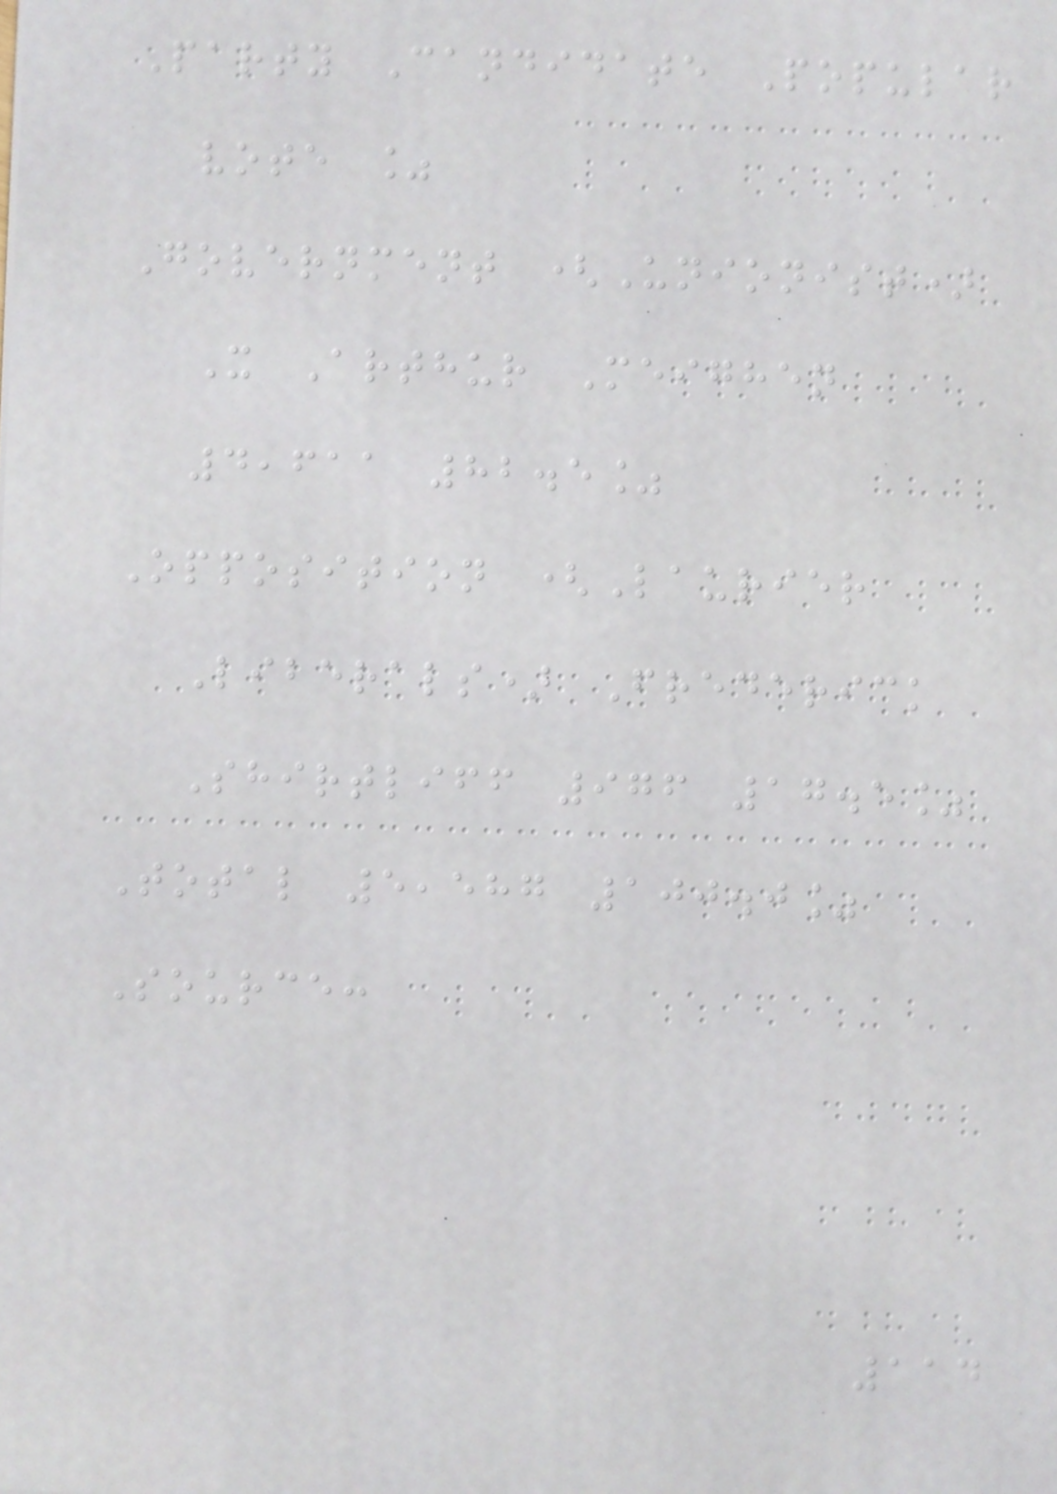Party Candidate Popular
vote %
Government (Unionist)
X Arthur Meighen
4,611 82.5%
Opposition (Laurier
Liberals) Frederick
Shirtliff 976 17.5%
Total 5,587 100.0%
Source:
114
